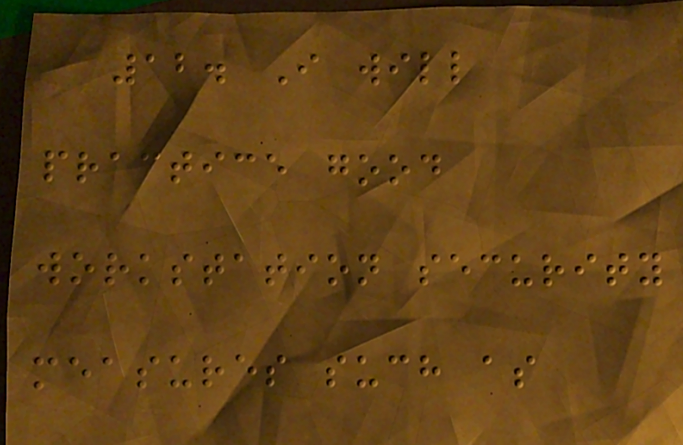12. I will
practice good
workstation security
measures such as
